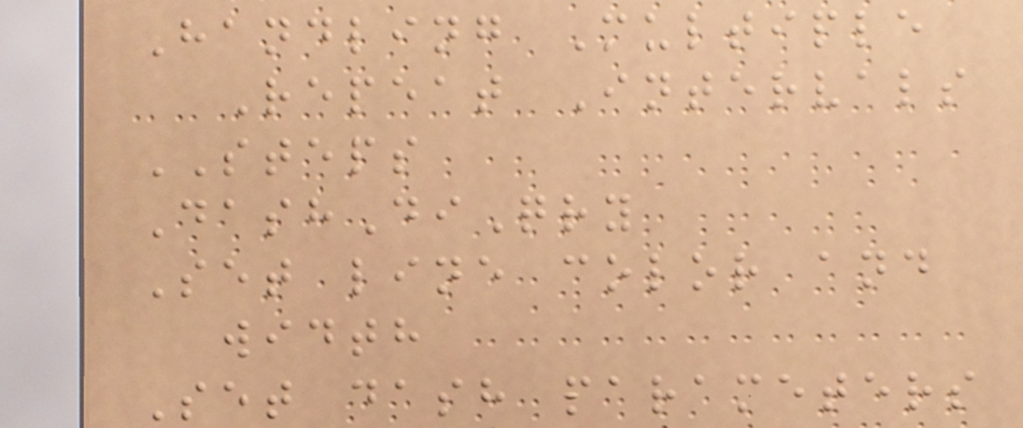Handling Multiple
Repeat Intervals
STEPS
DashDiQry
Set line color and
width
Set dash parameters
